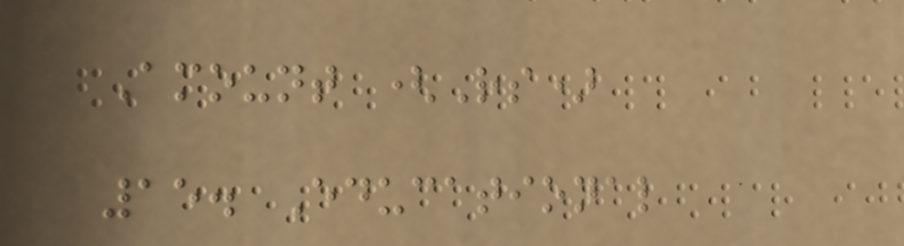Amount (Rs)
15. Educational
